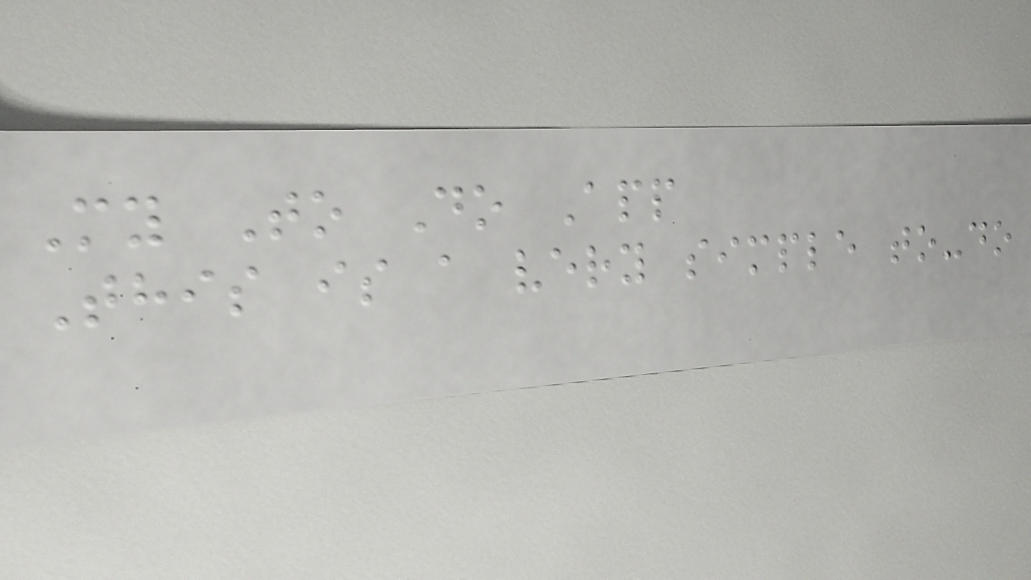My To Do App
This is a very simple to-do
